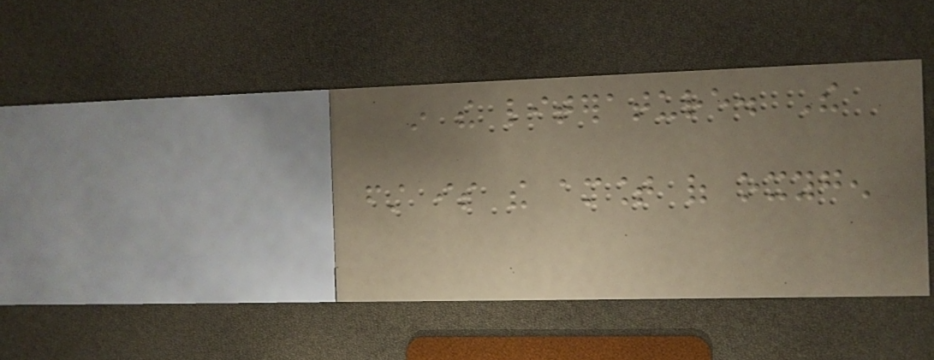in the literature. The
first is the amount of oxygen
